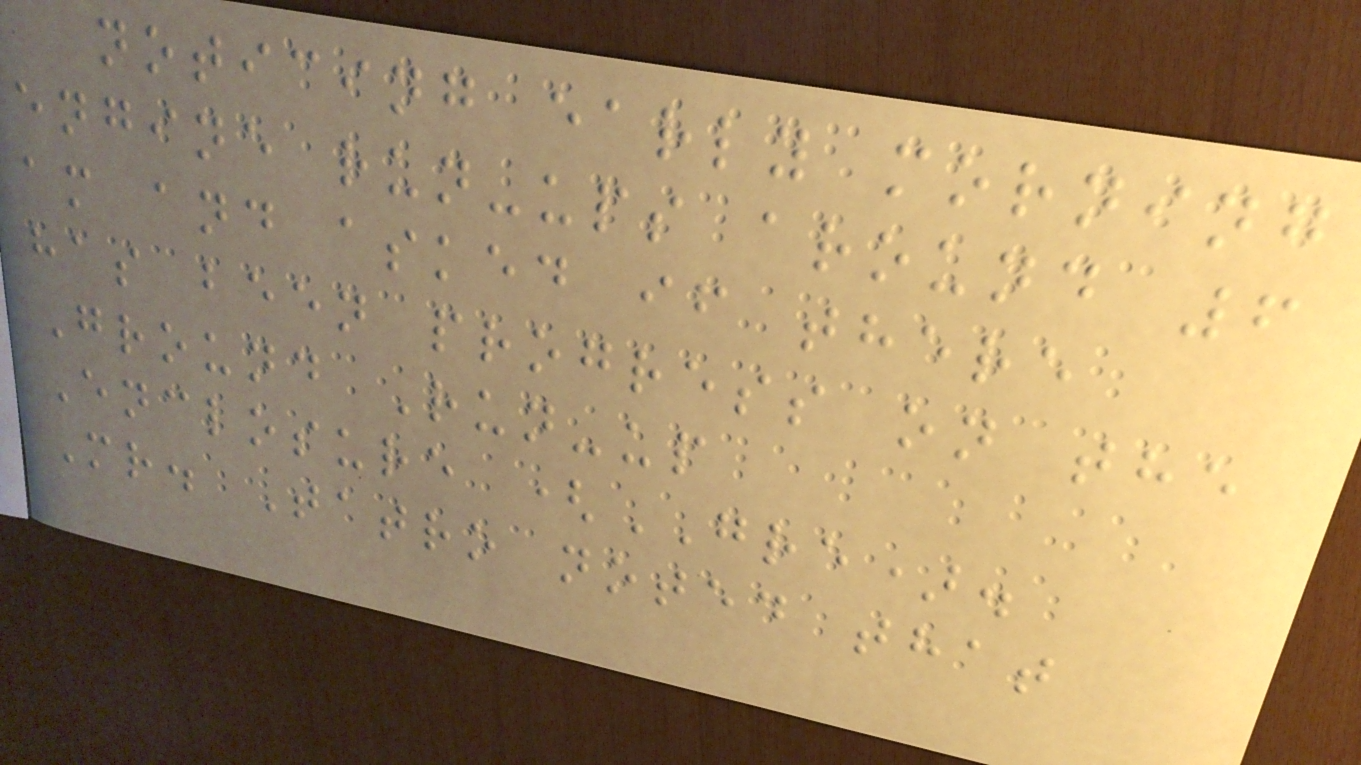noticing early morning
engine run-ups around 6
am and asked if there
has been progress on the
Ground Run-up
Enclosure (GRE).
Mr. Tatro noted that
